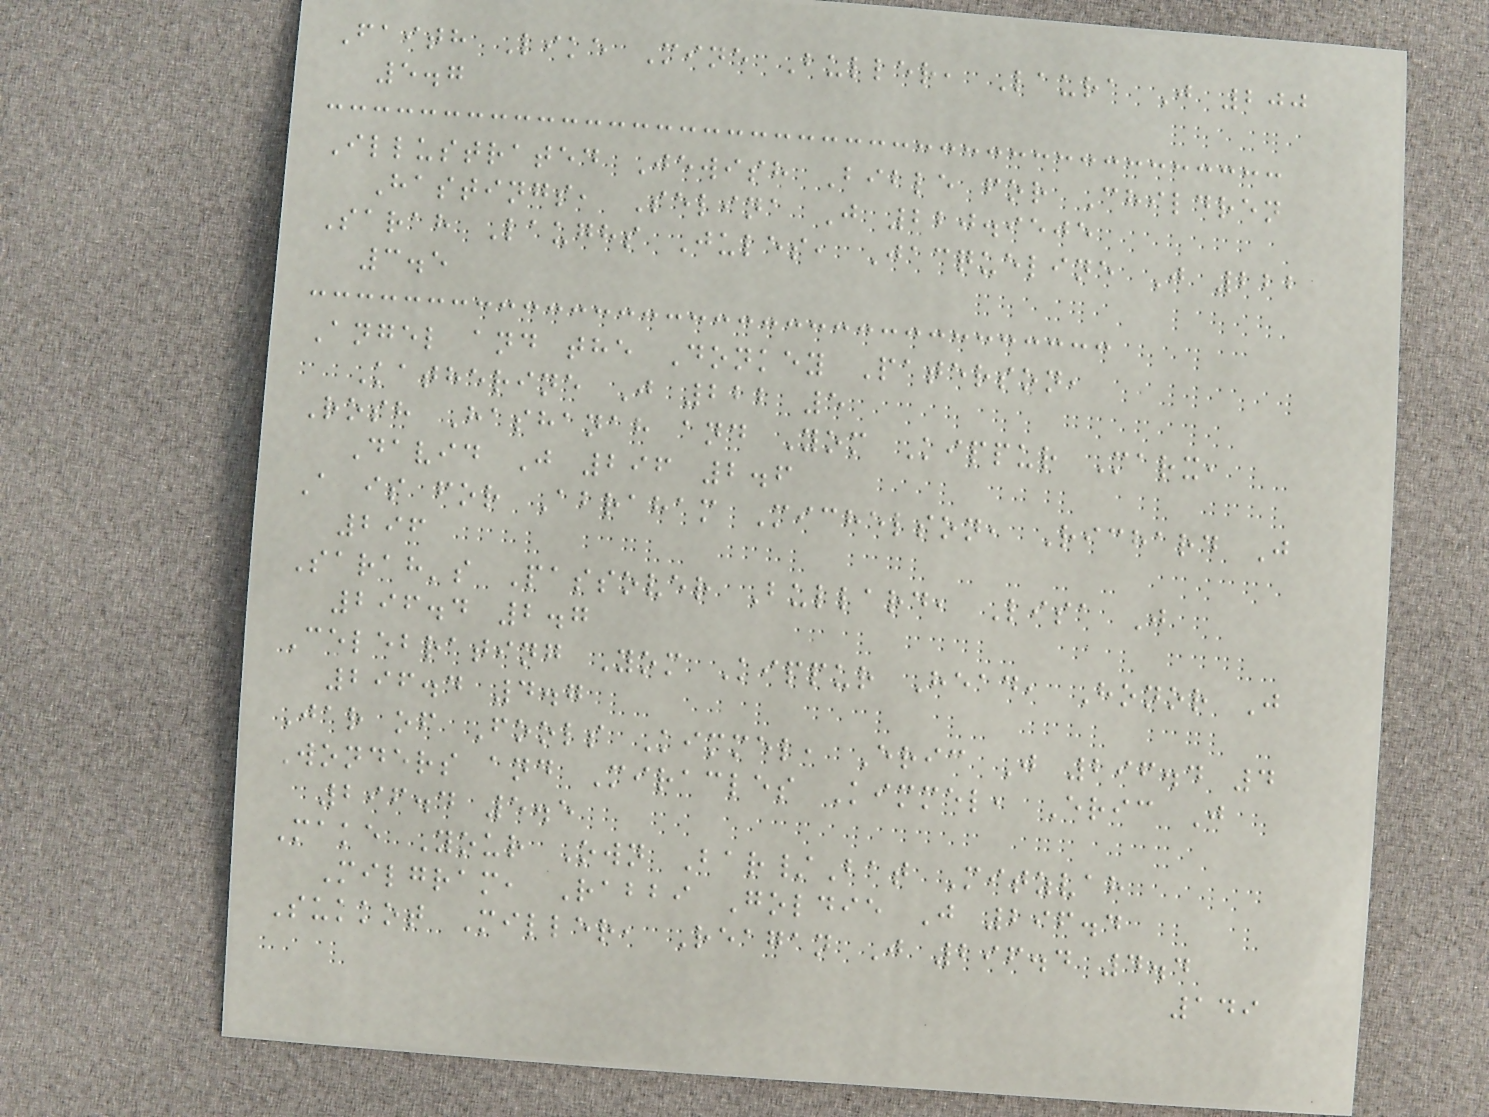Faith Like Mine Buller, Laura J 200
5.7
Illustrated Jewish Bible for Children
Hastings, Selina J 220.9505
Sarah Laughs Jules, Jacqueline J 222
3.5
Angel and the Donkey Paterson,
Katherine J 222 5
Rosh Hashanah and Yom Kippur Marx,
David J 296 2.6
A is for Abraham Michelson, Richard J
296
Sarah's Passover Bullard, Lisa J
296.4 2.7
Celebrating Yom Kippur Head, Honor J
296.4 4.7
Jar of Fools Kimmel, Eric J 296.4 4
Wonders and Miracles Kimmel, Eric J
296.4 5.5
Make Your Own Bar/Bat Mitzvah
Milgram, Rabbi Goldie J 296.4
Sukkot Miller, Reagan J 296.4 4.4
149
